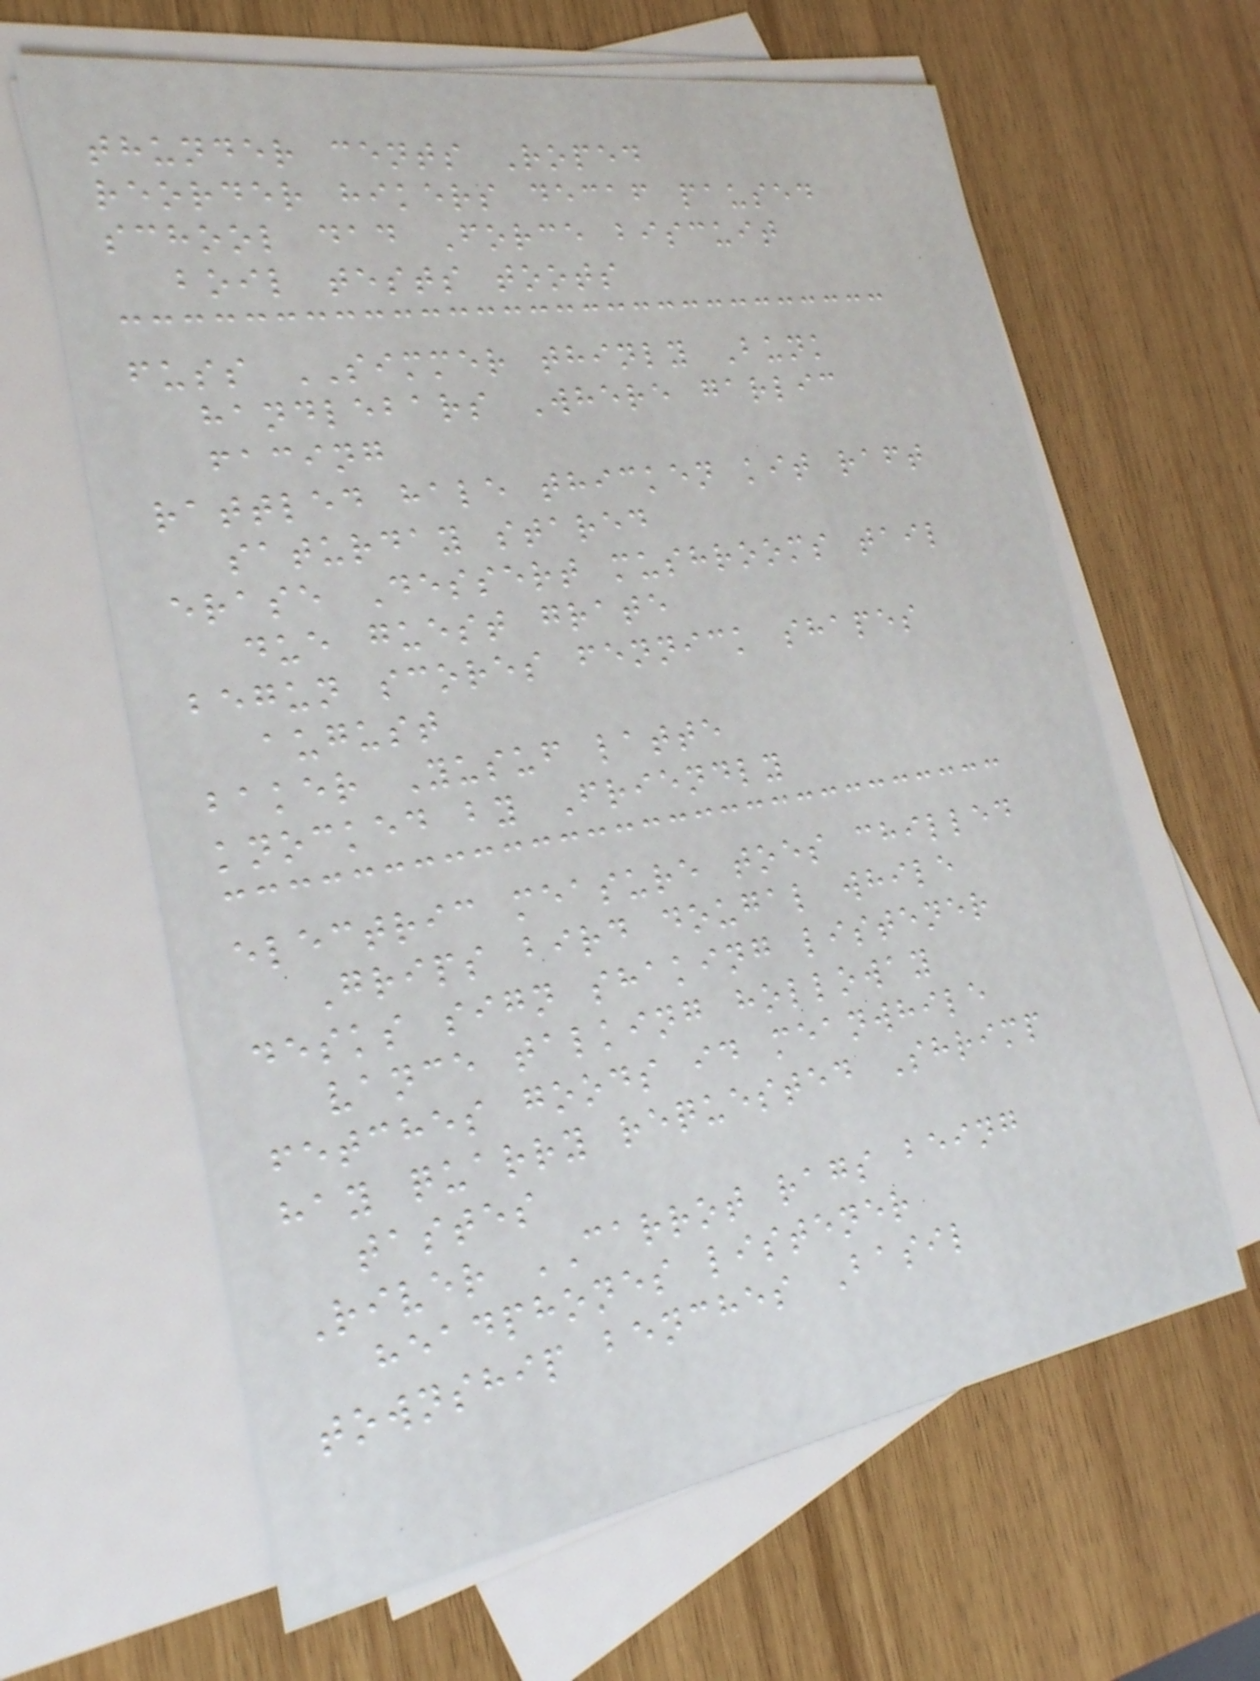thunder cents Roped
reorder hikers decaf paused
school dad Force biscuit
boil tests toots
fuss SIMMER thinly Bunk
handlebars Where garlic
facing
rattled hale thicken kit raft
saturday stared
erase Dessert mushrooms tail
due guest grate
begun scores fennick shapes
august
baker Yusuf latte
knocked by Friendly
electric measure toes chilled
Grips bird dougal while
desks sign shaking listener
vance talking holloway
fetches goods id meanwhile
hay quarry requested Shrimp
tastes
River CARROT rags being
headphones listener
township benches Basil
